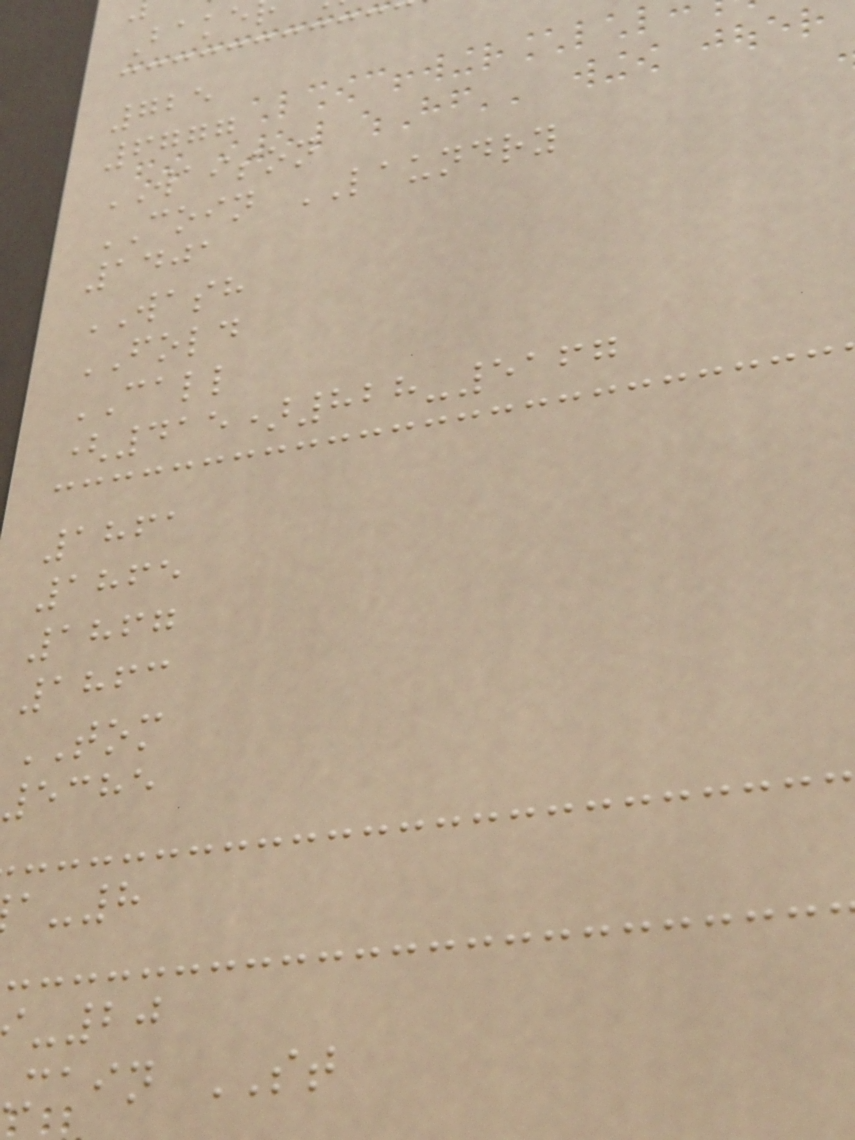Bake
725
6777
WAISON
COIN LAUNDRY
1401
WASH
FOLD
CALL
(415)828-5167
1861
1865
1867
1863
TOM
5385
-20
main ST
